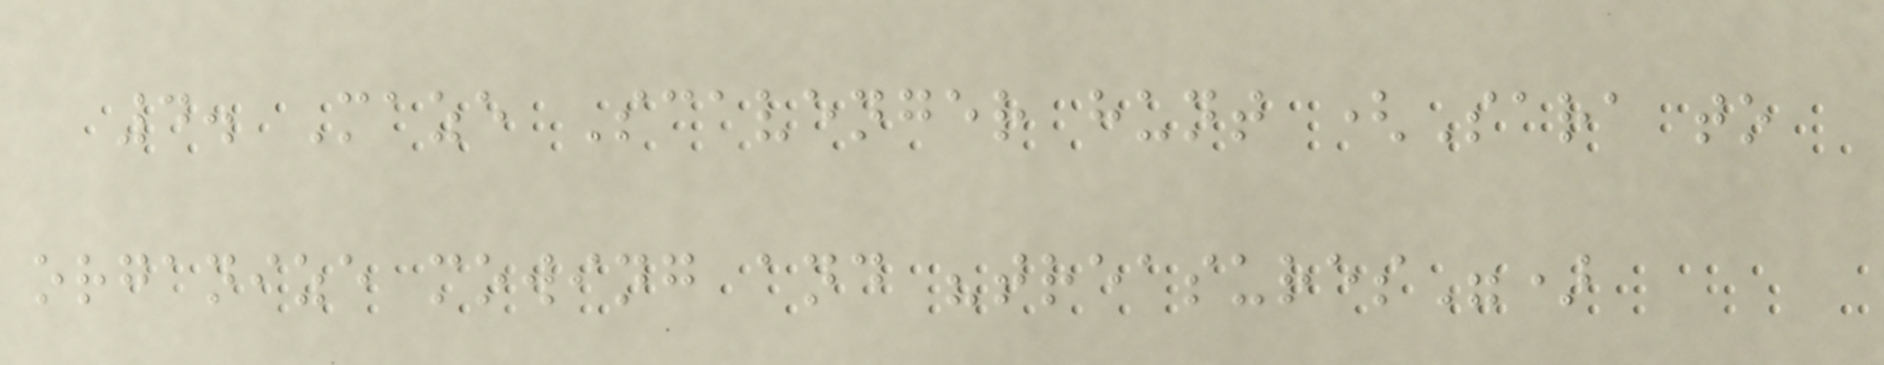4. Maze Scavenger hunt (Sara to
organize mowing and "treasures")
